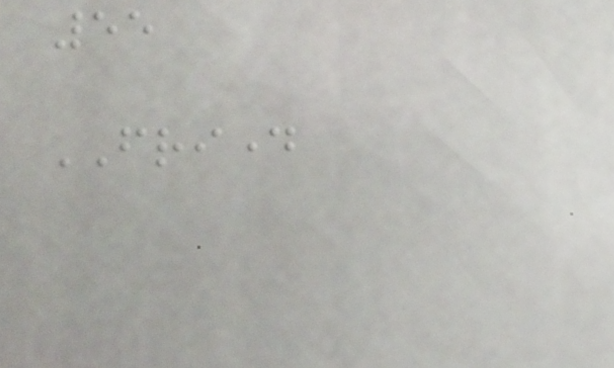55
FRIDAY
